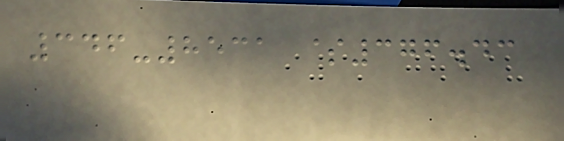346-8531 $376.43
